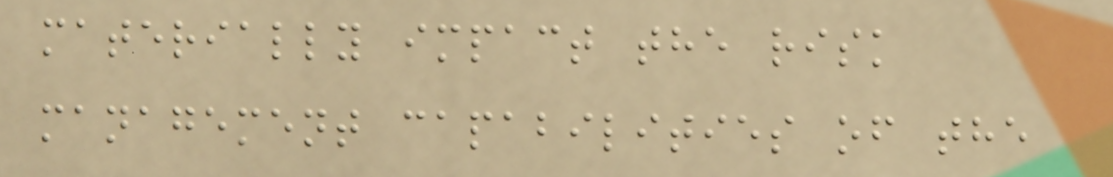materially impact the risk
management capabilities of the
